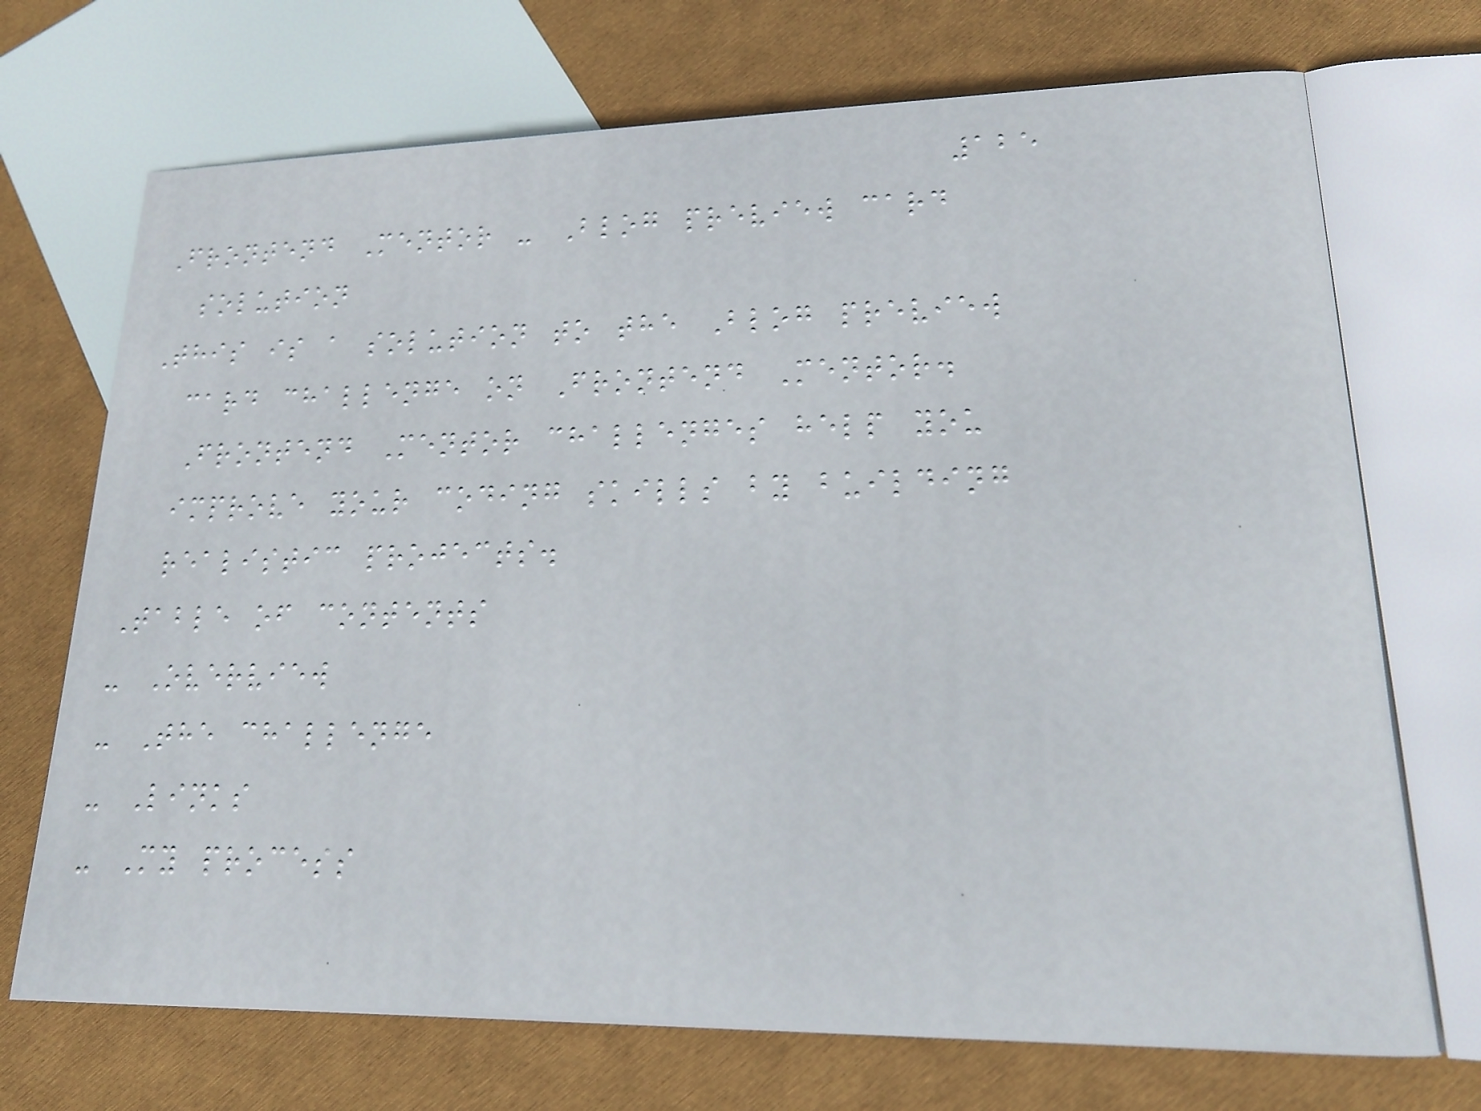125
Frontend Mentor - Blog preview card
solution
This is a solution to the Blog preview
card challenge on Frontend Mentor.
Frontend Mentor challenges help you
improve your coding skills by building
realistic projects.
Table of contents
- Overview
- The challenge
- Links
- My process
